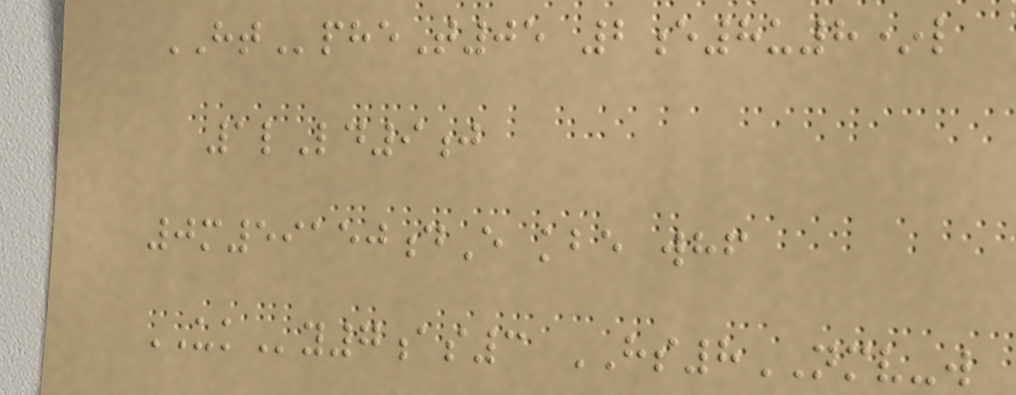HTpheT05 2e8u8*l
1lLd9j
0m59150dE kbe whf
UKy7as3 HS8NMV-w
